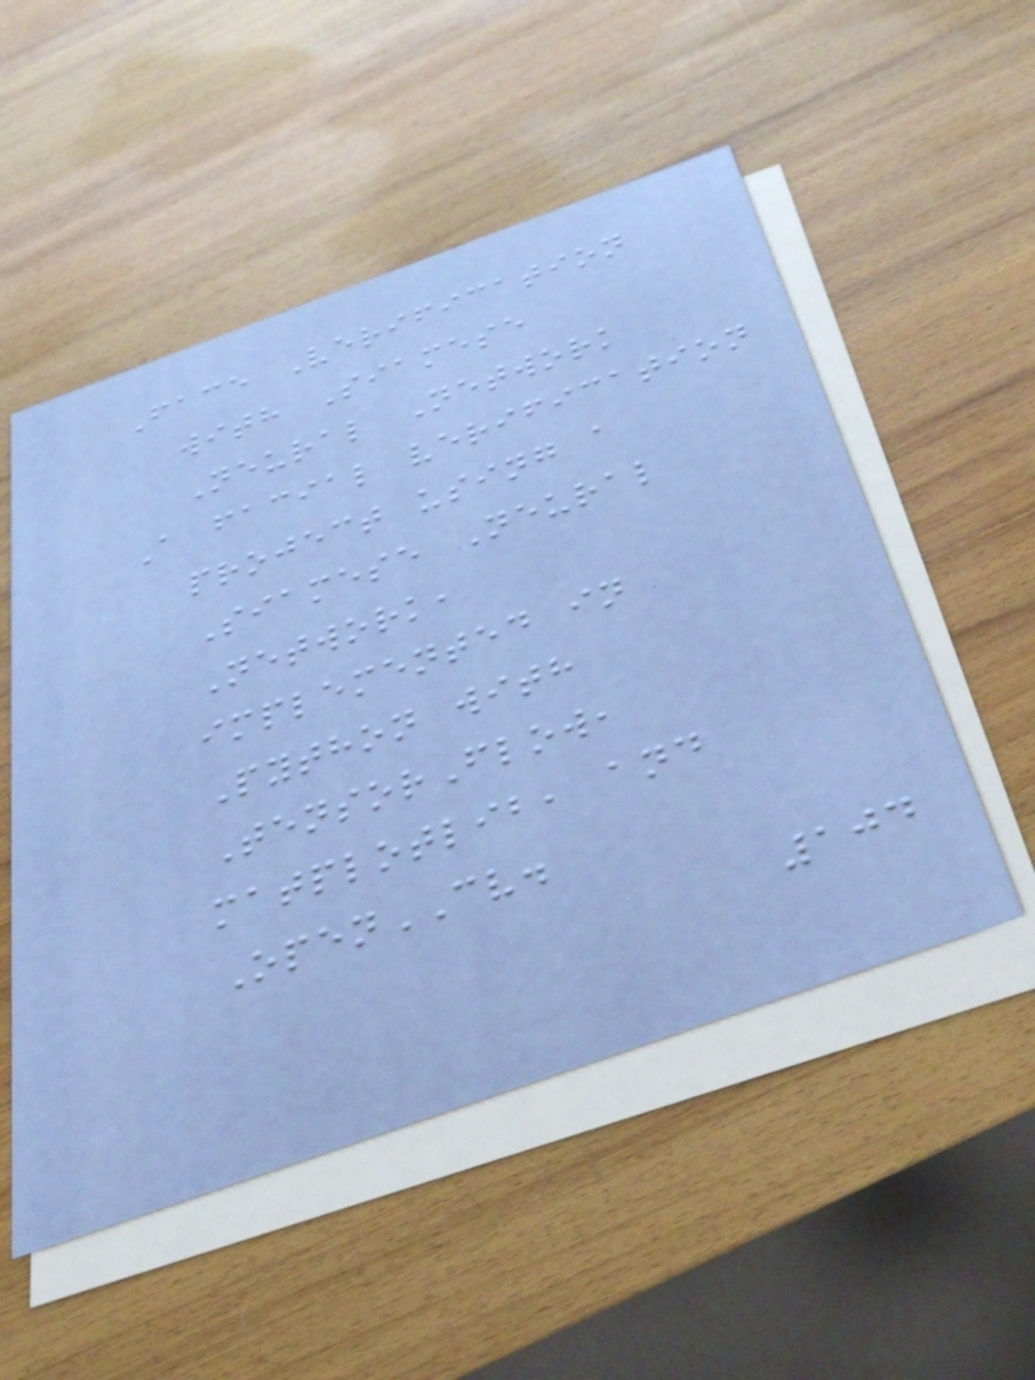Face Verification
with Siamese
Neural Network
A facial verification
project using a
Siamese Neural
Network,
implemented in
Python with
TensorFlow,
matplotlib, and
OpenCV.
104
